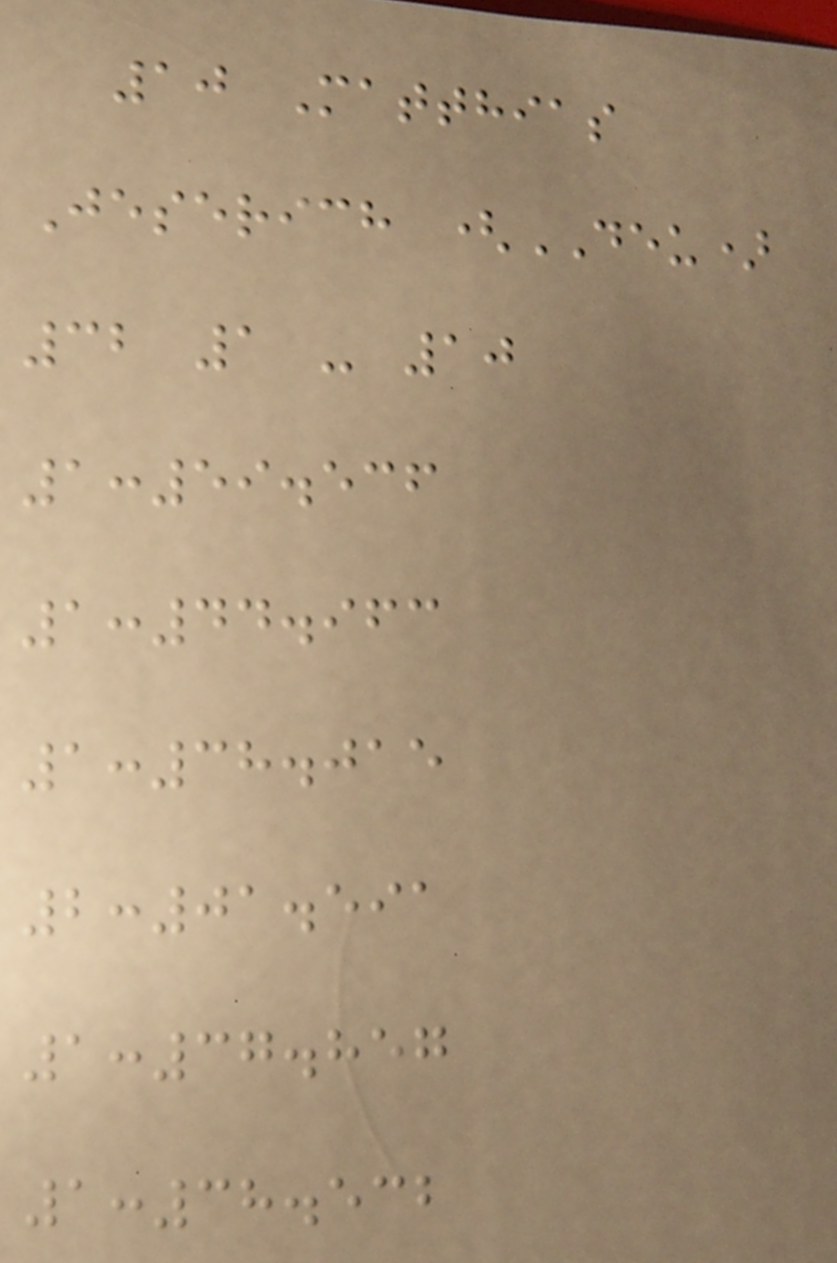10 Matthias
Jeserich (DEU)
32 1 - 10
1:59.536
1:44.963
1:38.015
2:01.591
1:37.857
1:38.532
